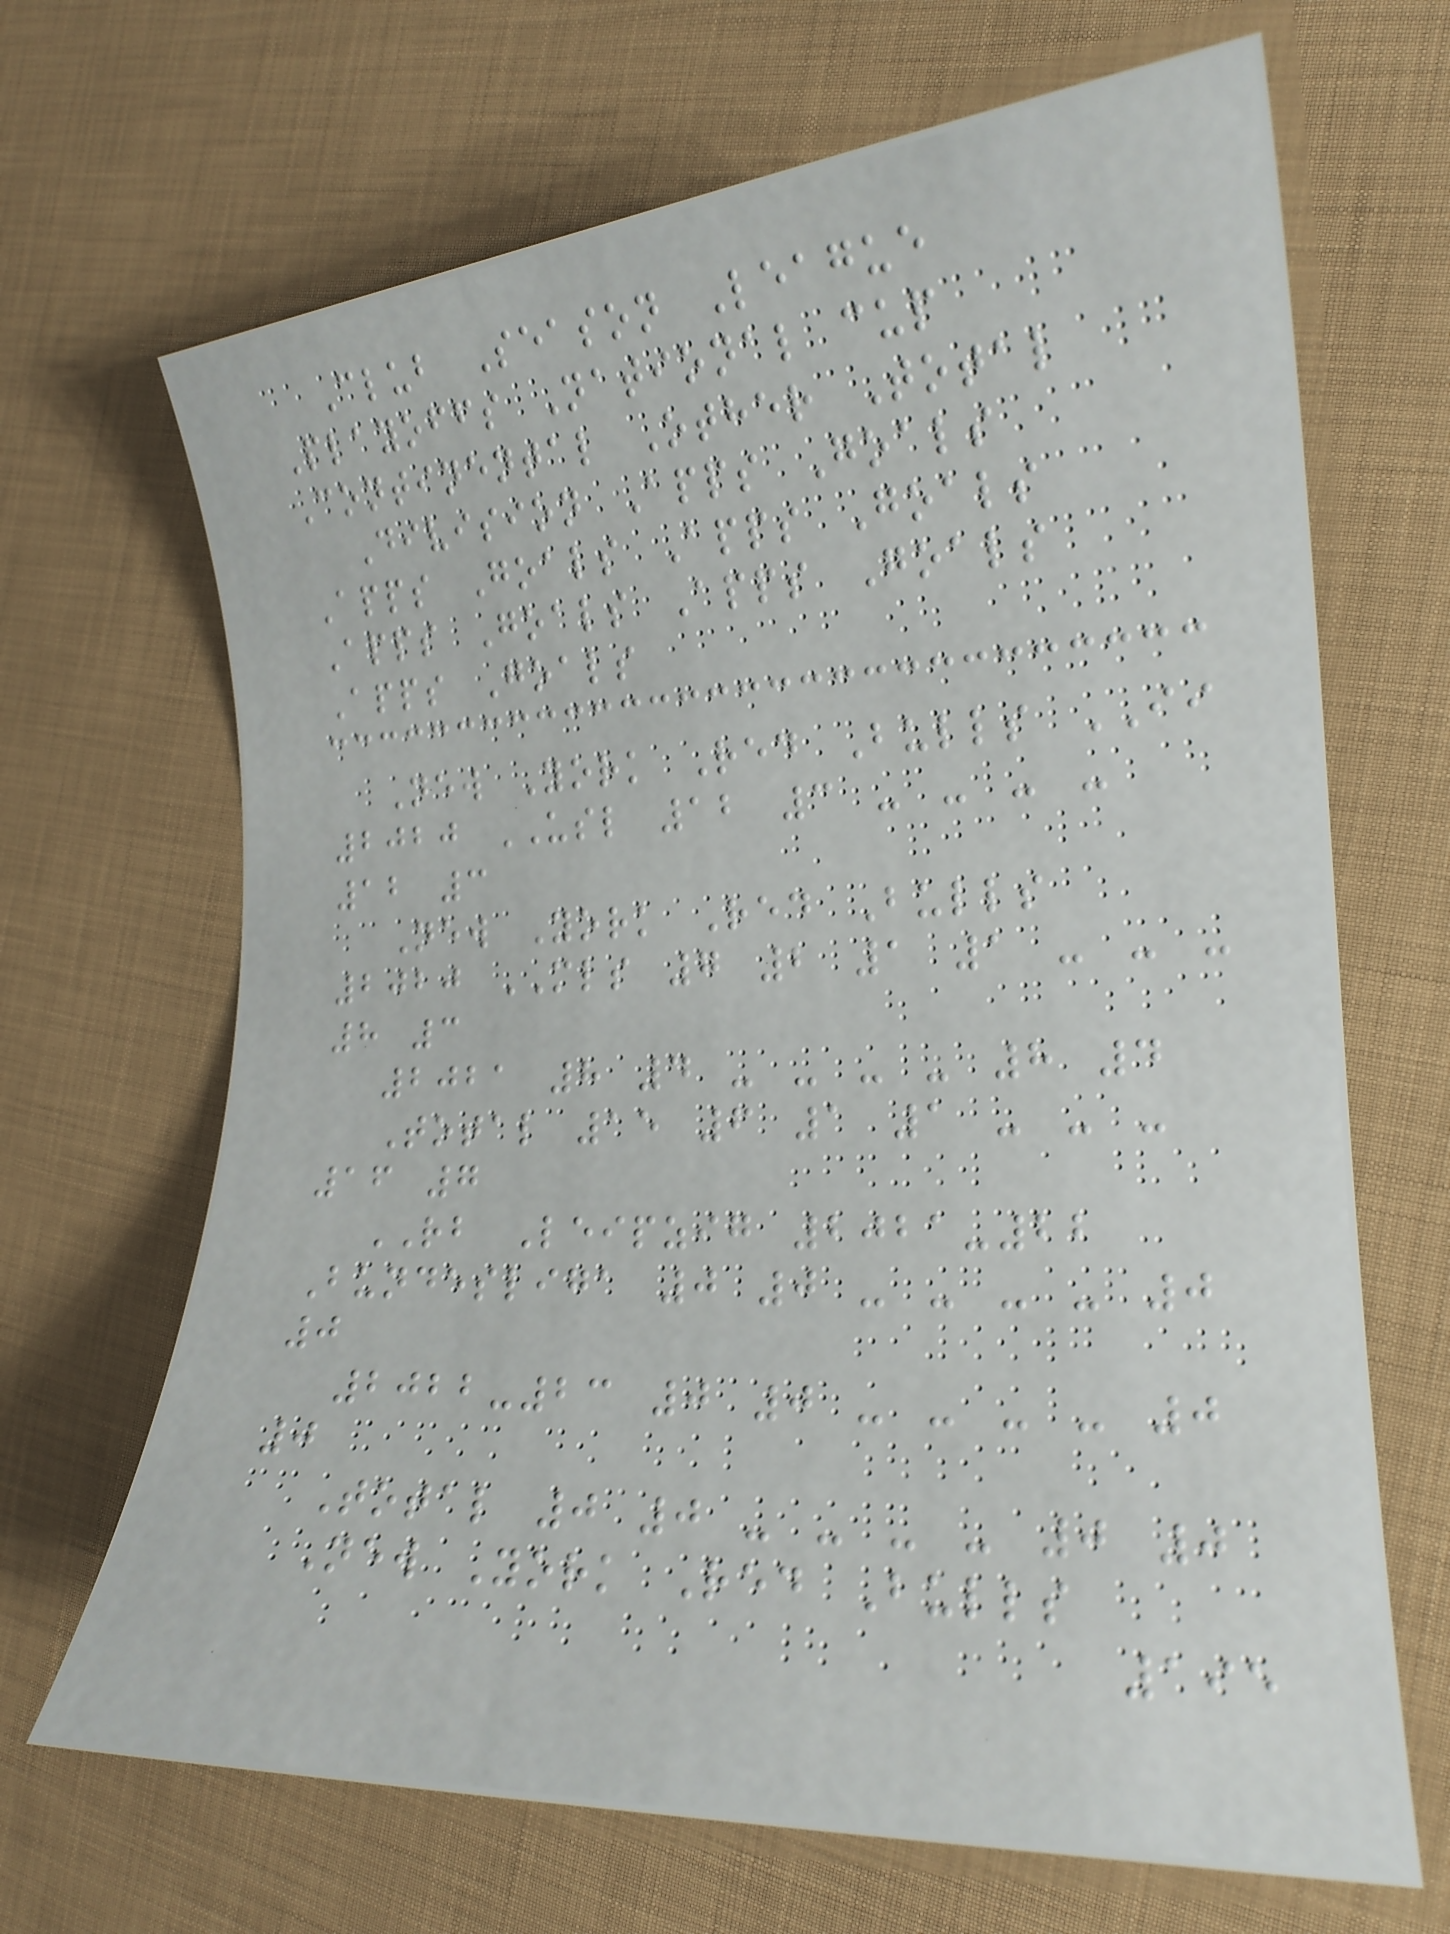Club Season League
Playoffs National cup
Continental Other Total
Division Apps Goals
Apps Goals Apps Goals
Apps Goals Apps Goals
Apps Goals
New York Red Bulls II
2020 USL 12 3 - - - -
12 3
New York Red Bulls
2020 MLS 7 2 1 1 - - -
8 3
2021 8 4 - - - - 8 4
Total 15 6 1 1 - - -
16 7
RB Leipzig 2021-22
Bundesliga 0 0 - - - - 0
0
2022-23 0 0 - - - - 0
0
Total 0 0 - - - - 0 0
New York Red Bulls
195
